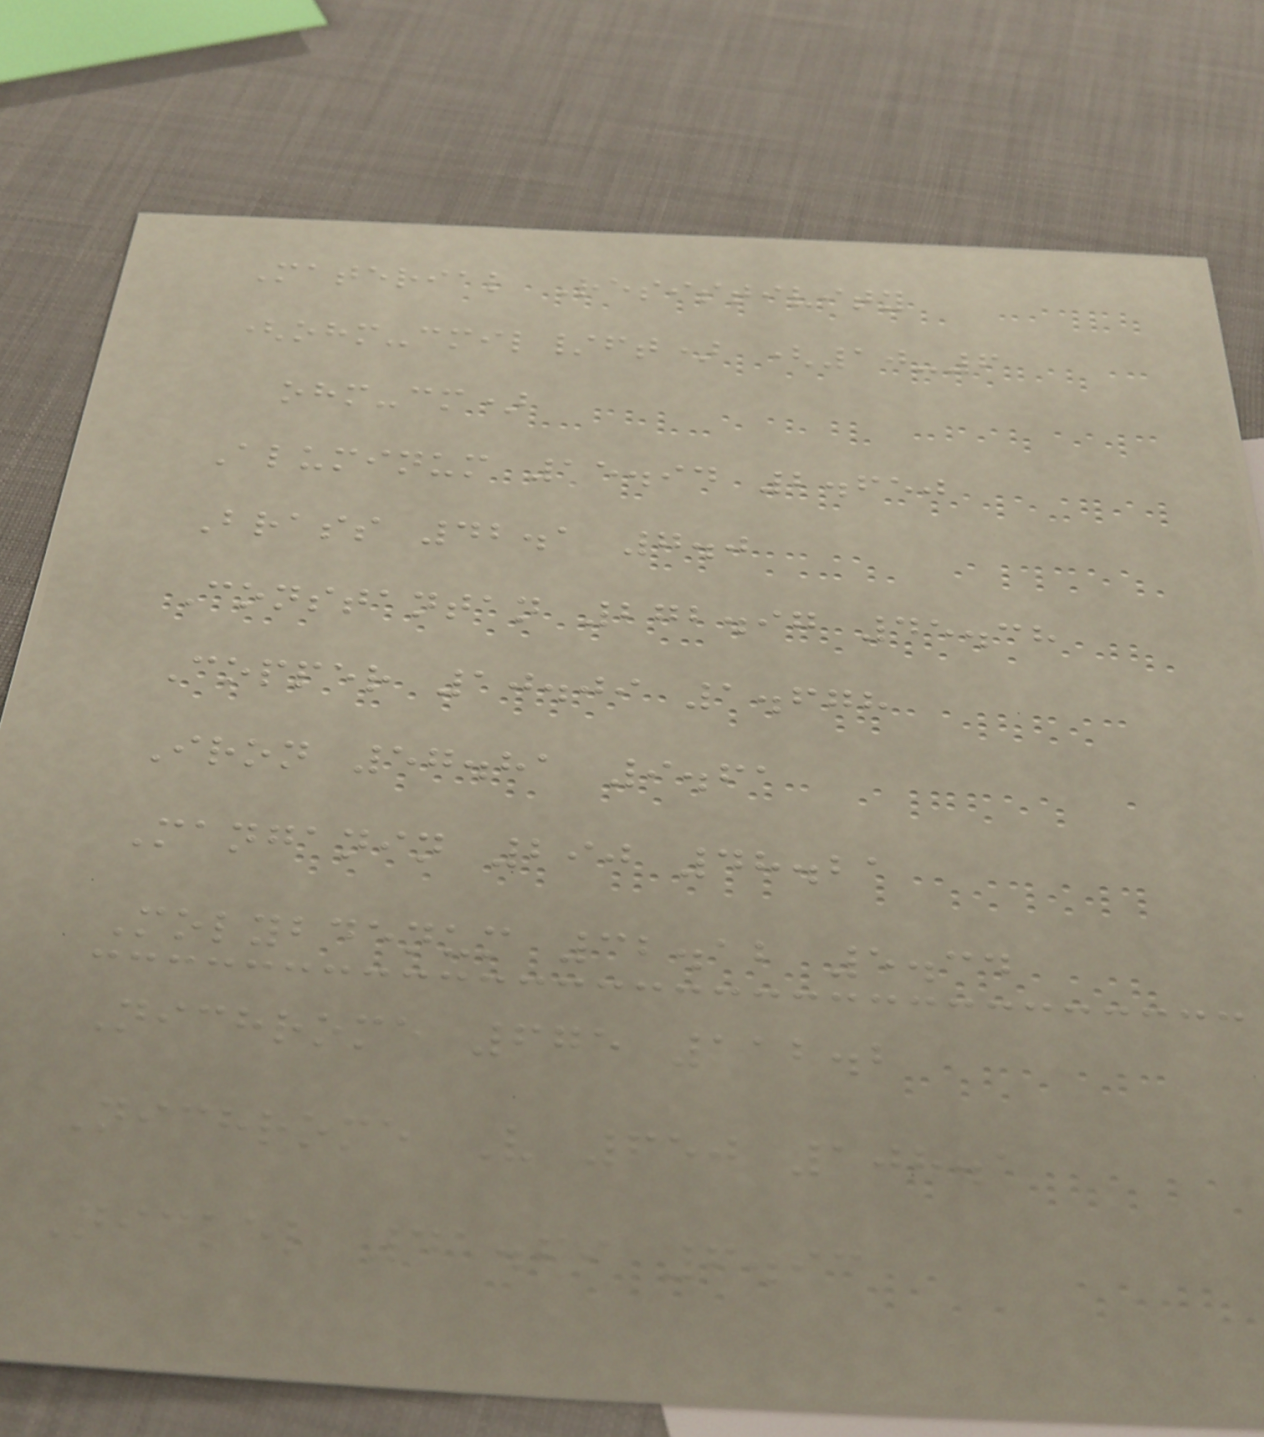Material Resistivity
(ohm-cmil/ft) (10-6
ohm-cm)
Aluminum 15.94 2.650
Brass 42.1 7.0
Constantan 272.97 45.38
Copper 10.09 1.678
Iron 57.81 9.61
Manganin 290 48.21
Molybdenum 32.12 5.34
Nichrome 675 112.2
Nichrome V 650 108.1
Nickel 41.69 6.93
